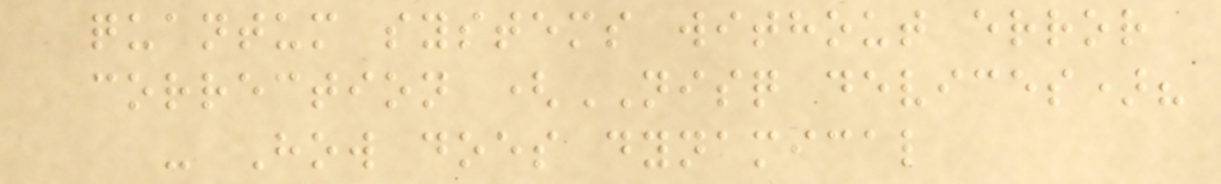quantum systems without error
correction (NISQ devices)?
- How does dynamical
